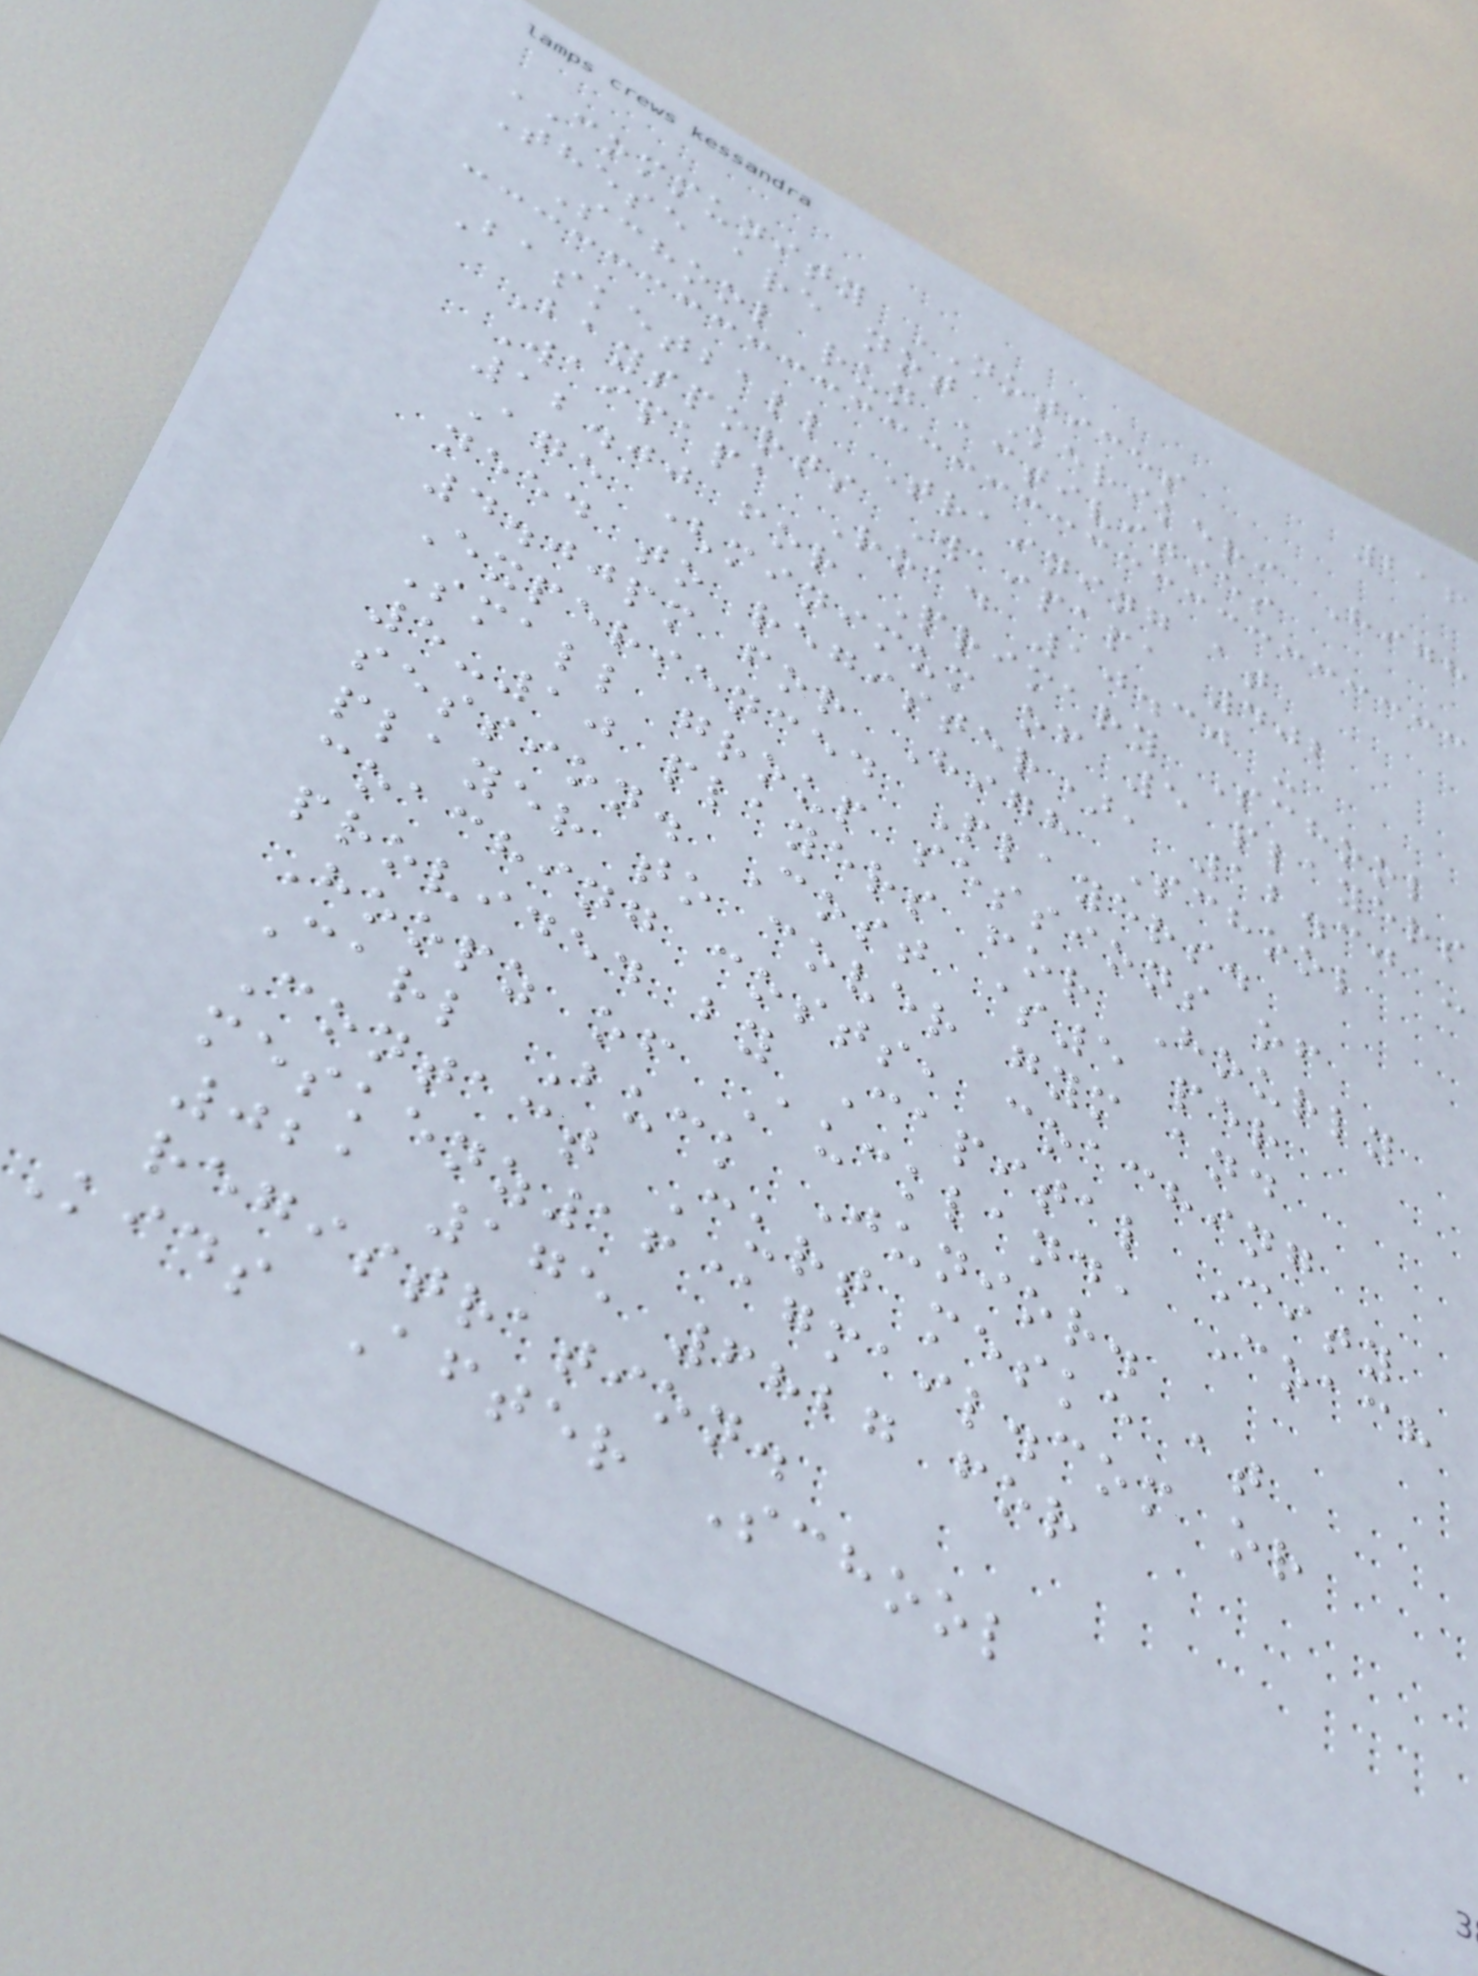216
COMMUNITY NOTICES
These are not Kerikeri High
School run activities
Basketball Training at
Baysports Waipapa 402
Waipapa Road 10.30 -
12.00 for Primary School
Age (minimum of 5 players
need to register), 12.30 -
4.00pm for High School
Experienced Players.
Small group sessions of
5-10 players for Hourly
session. Cost $5 per
player to cover gym and
coaching costs, coaching
provided by Capital City
Hoopz of Auckland, Coach
Carl Buck Junior.
Contact Curt meske at
meskenz16@gmail.com or
021 175 6827 for
registration.
Kids After School
